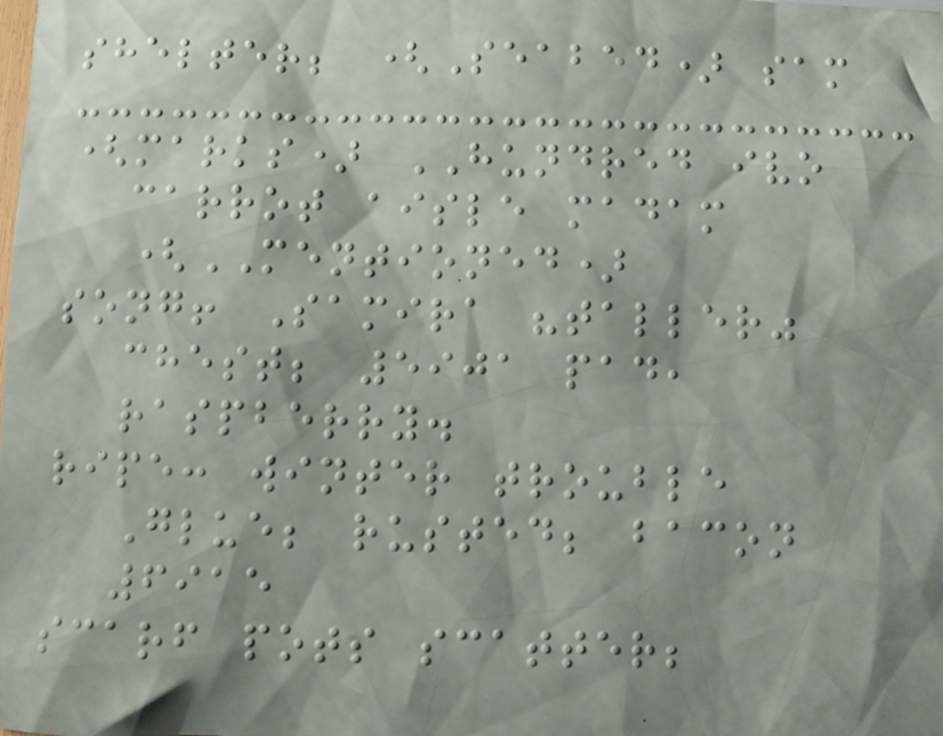shelter; (Seabed) sam
(marks) HUNDRED ivo
carrot aisle madam
(MENTIONED)
song! Samira "taller"
chest; 5901 pad,
raspberry.
ripe: winter trouble
Glue; rusted; bacon
6915
scarf pots scatter;
